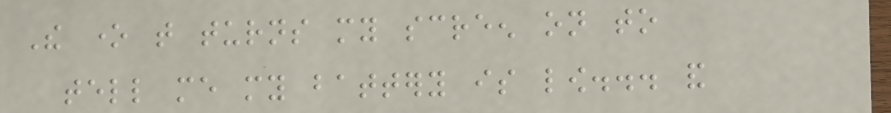The one that turns my screen on to
tell me my battery is low... and
